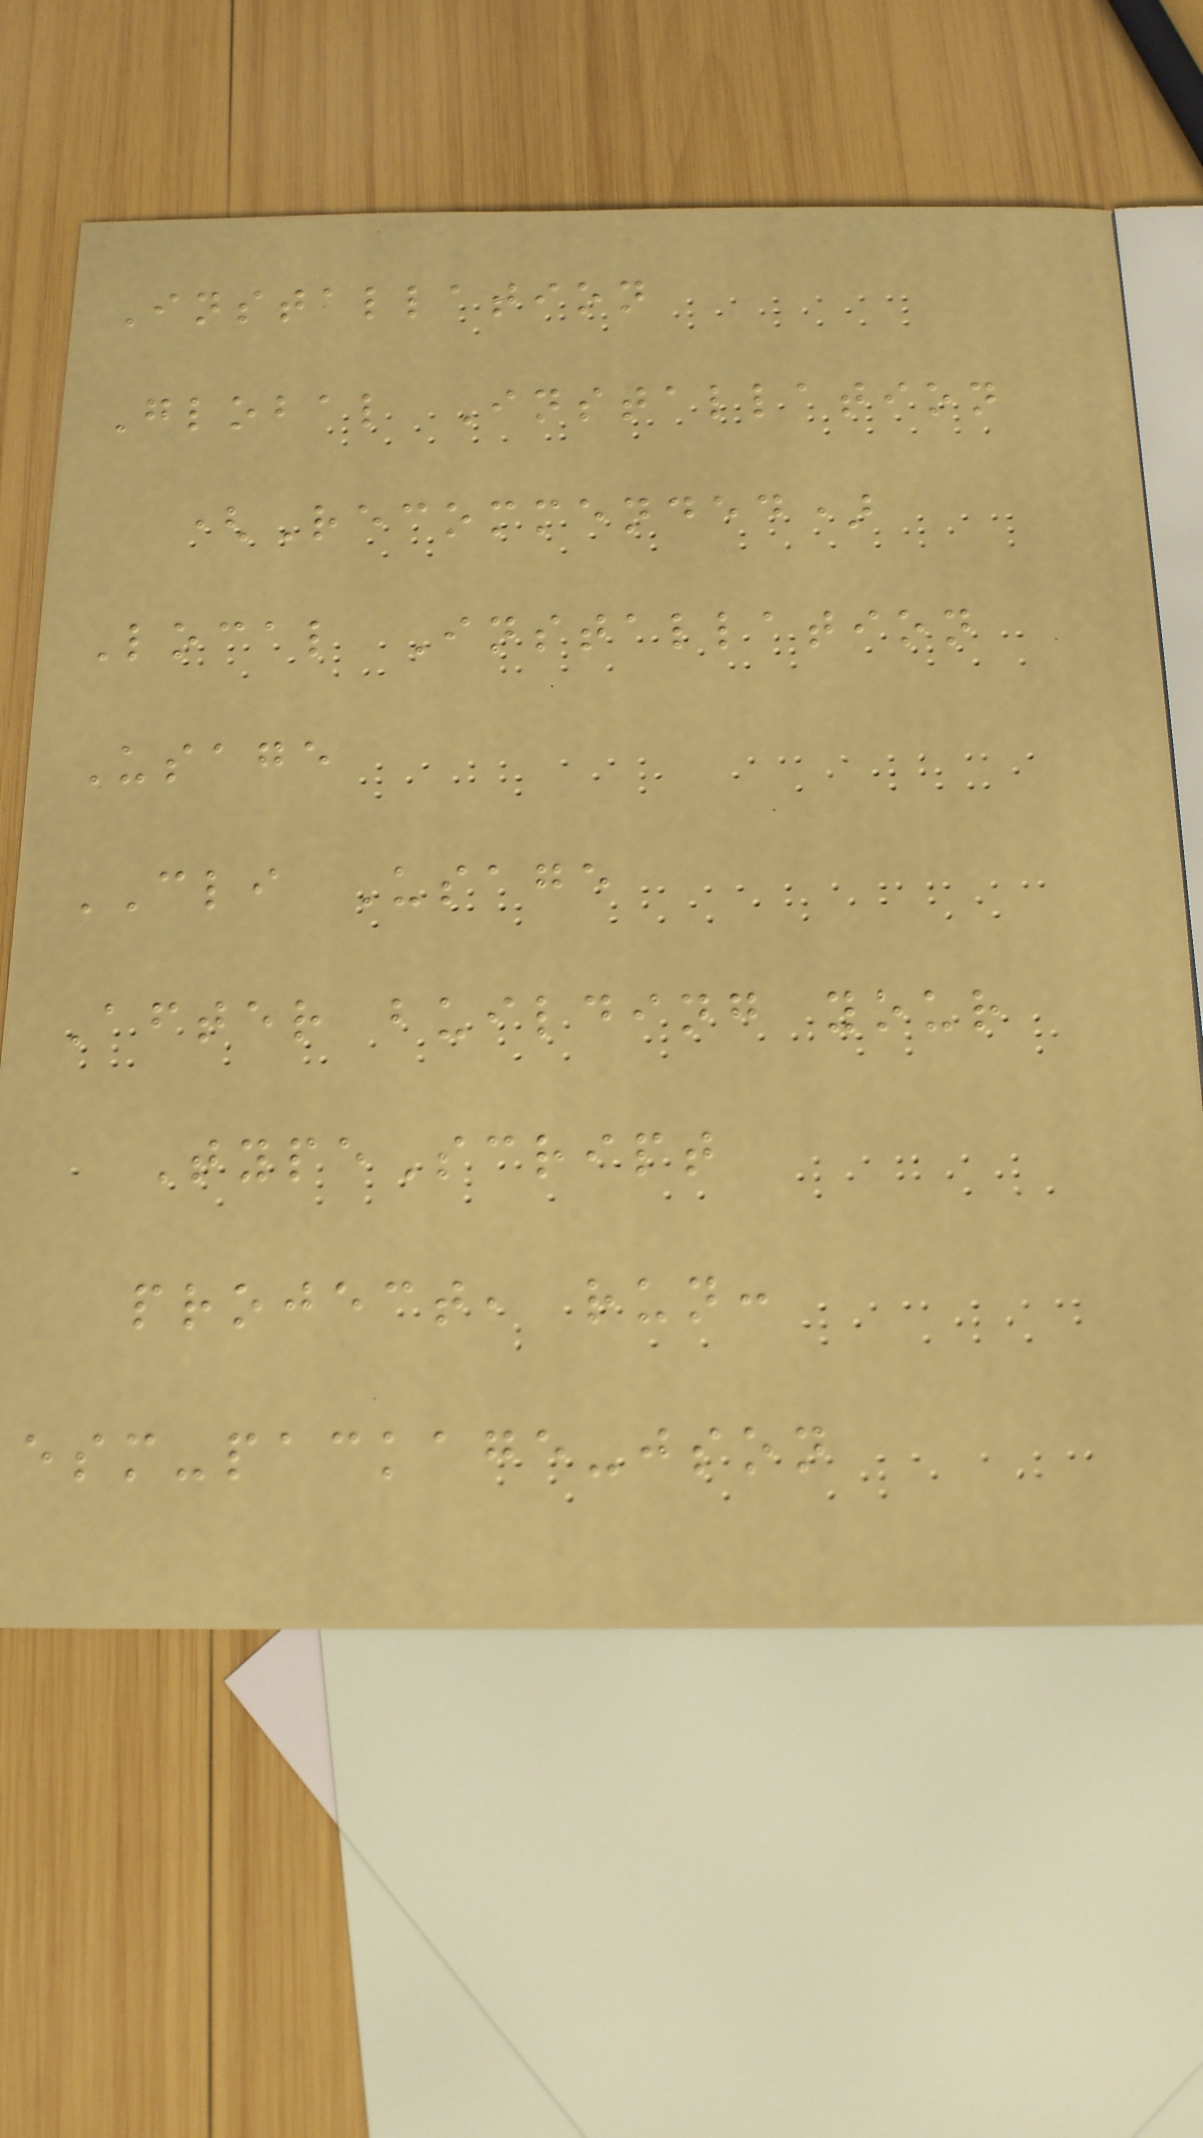Installation
Global Installation
(Recommended)
Local Installation
Usage
CLI Usage
After building your
TypeScript
project, run:
esm-package-json
